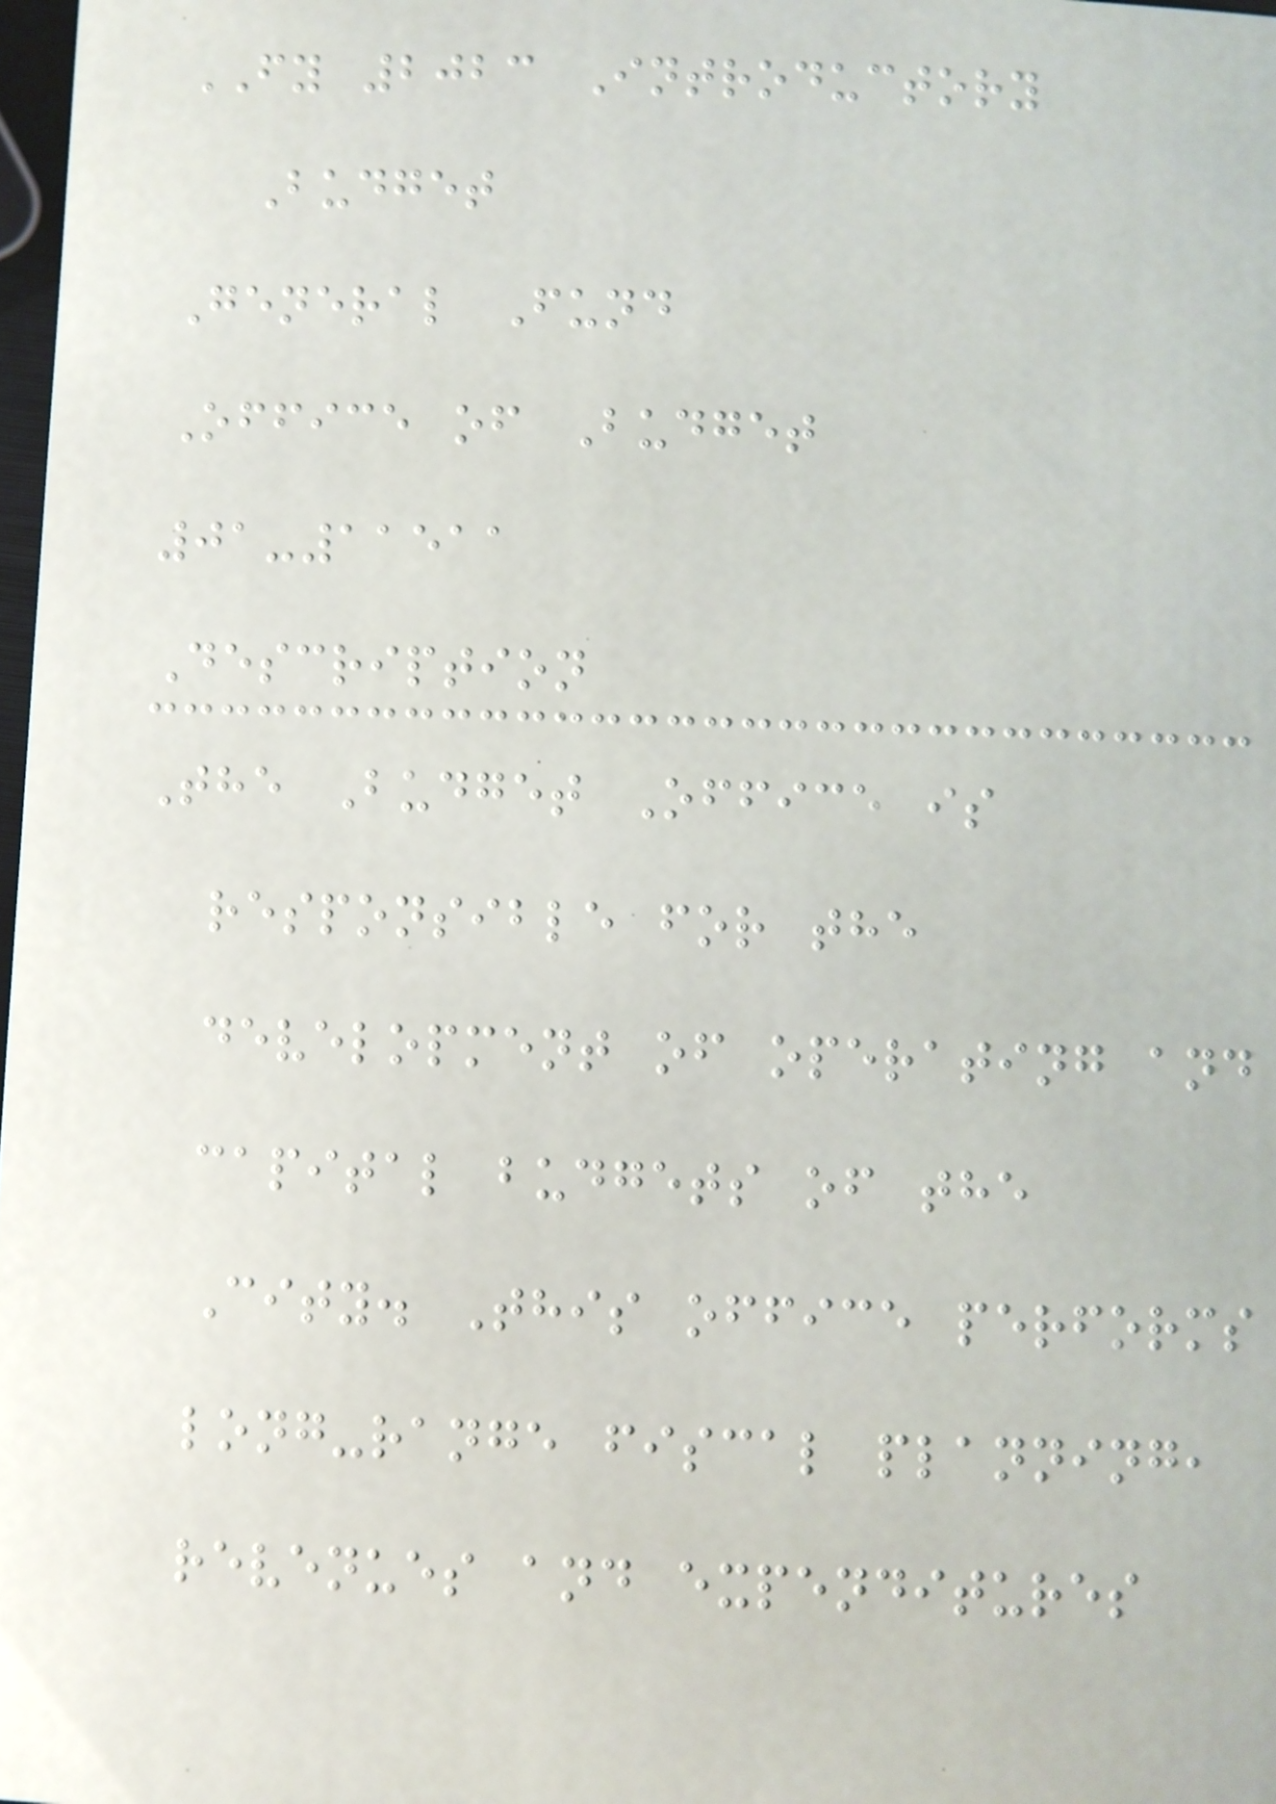FY 2023 Introductory
Budget
General Fund
Office of Budget
01-11511
Description
The Budget Office is
responsible for the
development of operating and
capital budgets of the
City. This office performs
long-range fiscal planning,
revenues and expenditures
